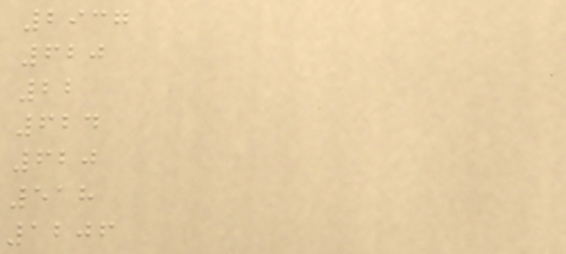2937
620
22
624
620
518
1206
